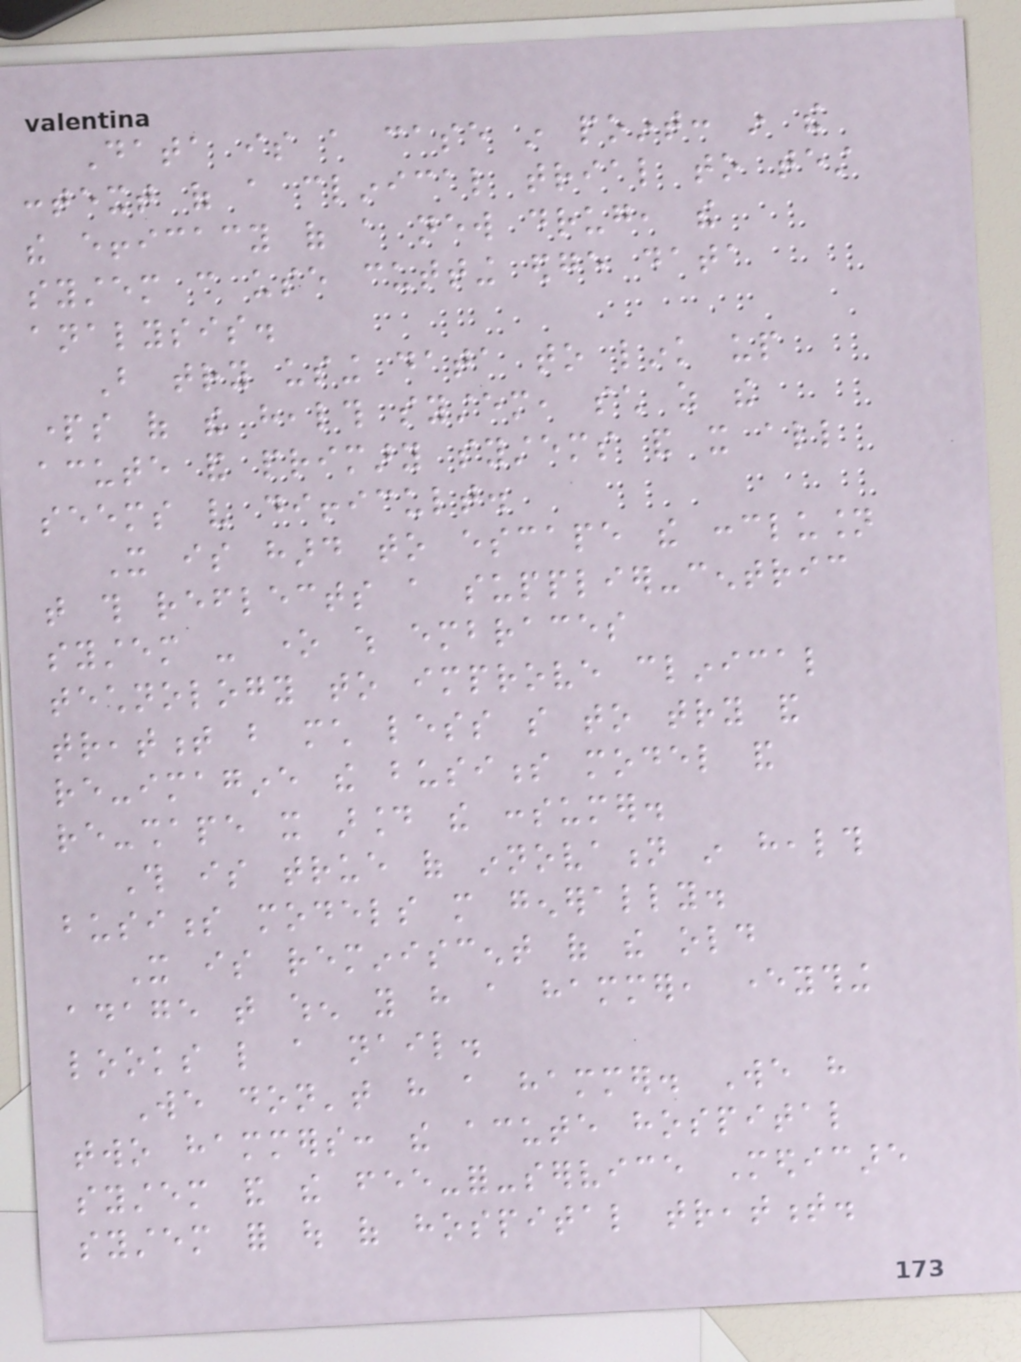Data is a case in point: in the
context of a clinical trial to test
the efficacy of a new drug, the
system can use cutting edge data
analysis.
But try using data to link up
parts of the health system, such as the
acute and primary systems and it all
seems very difficult.
It is hard to escape the conclusion
that this reflects a supplier-centric
system - one which embraces
technology to improve clinical
treatment but much less so to try and
re-imagine the business model and
re-shape it around the consumer.
This is true of innovation in health
business models more generally.
It is reminiscent of the old
adage that when you have a hammer, everything
looks like a nail.
We don't have a hammer. We have
two hammers: the acute hospital
system and the fee-for-service Medicare
system for out of hospital treatment.
